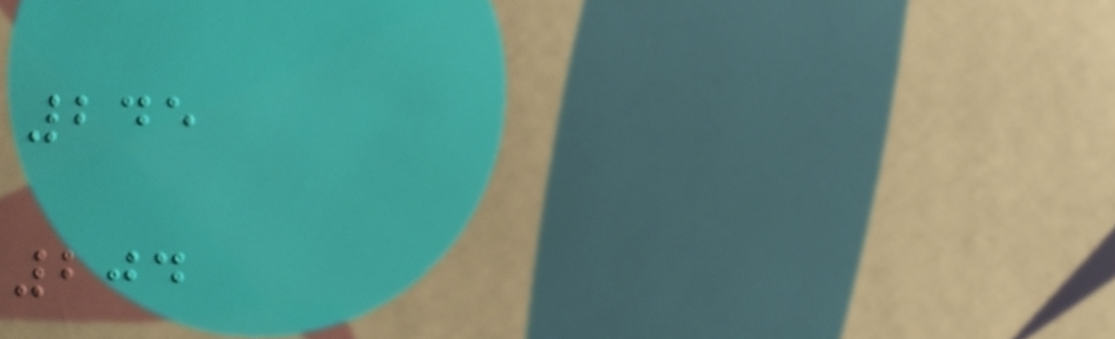245
204
